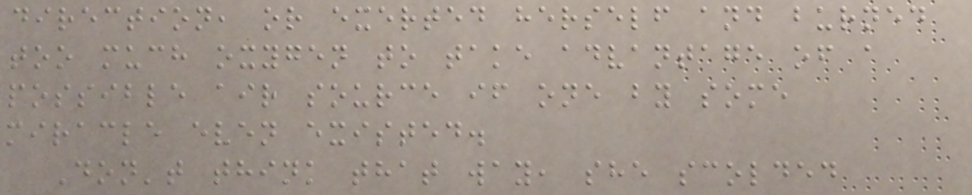direction, or exerted herself and burned
too much oxygen to take advantage of a
possible air source if one by some
miracle even existed.
Don't think that way, she scolded
